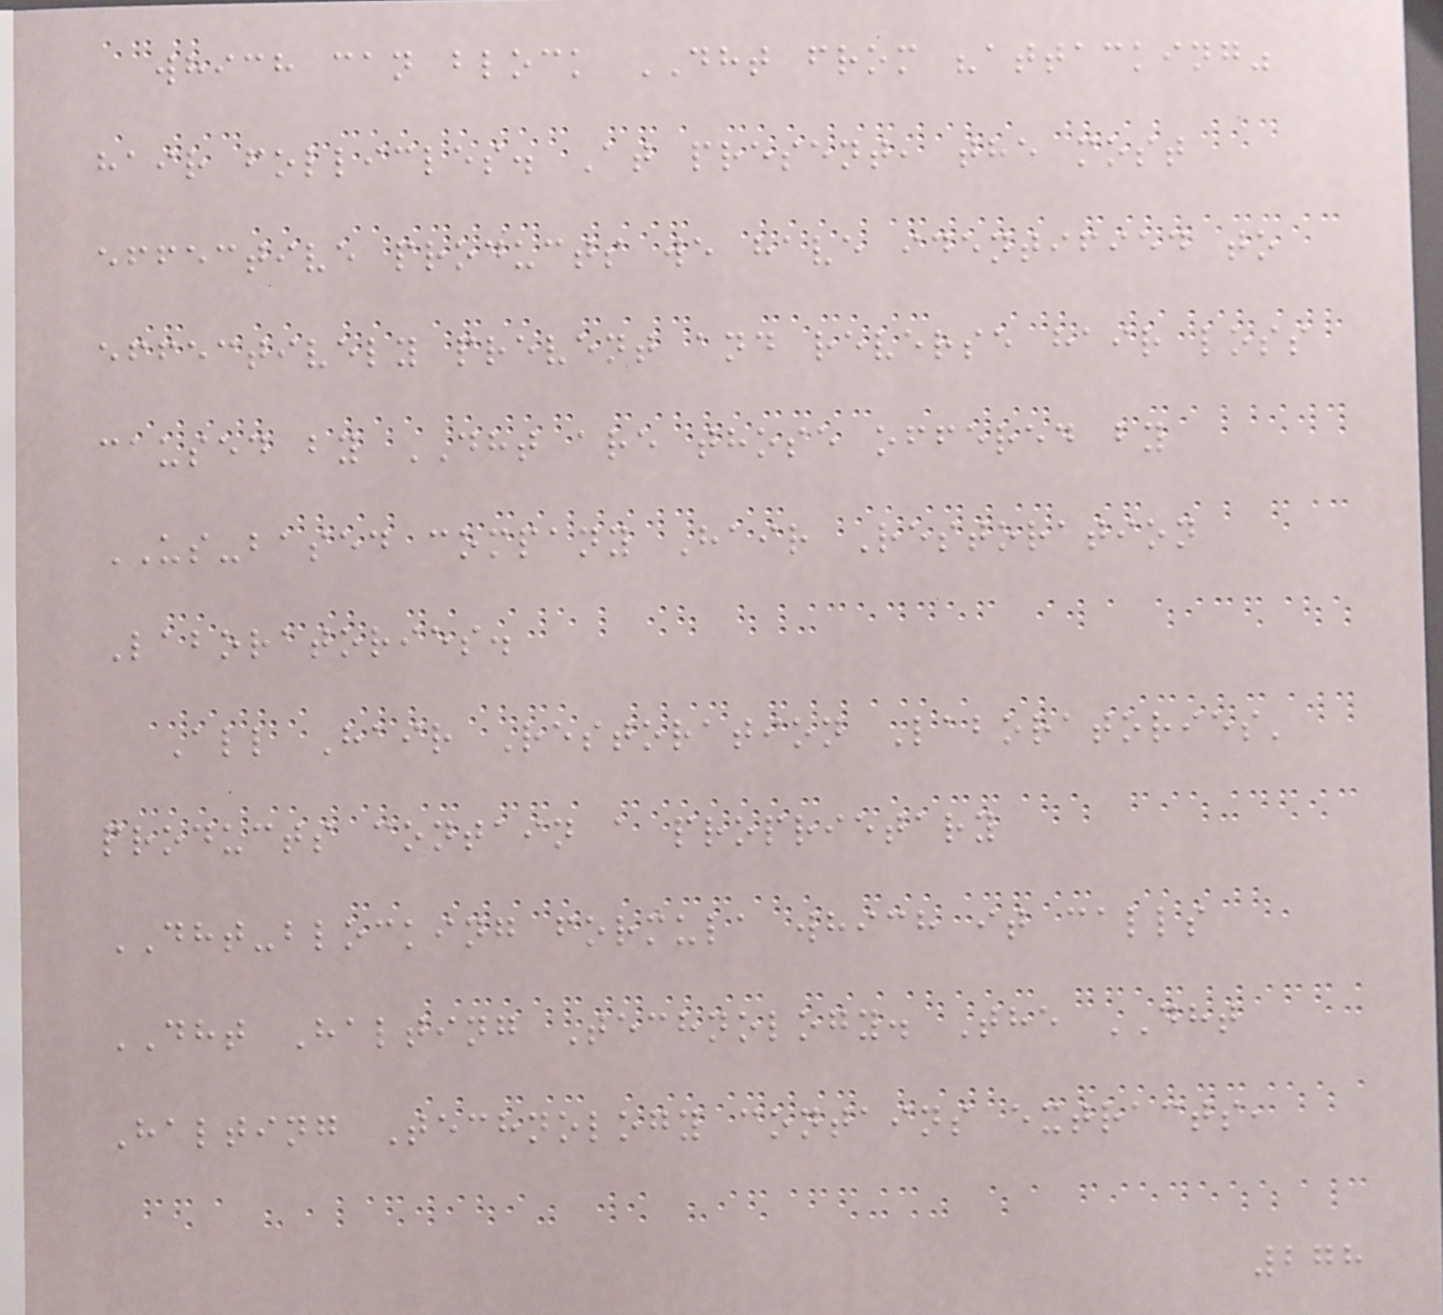which can block DHT from "attacking"
hair follicles. At present, the most
effective products we have identified to
effectively prevent and reverse hair loss
caused by DHT are those offered by
US-based company Hair Restoration
Laboratories.
All Hair Restoration Laboratories'
products contain a proprietary
DHT-blocking formula which it calls
DHT Halting Technology. The DHT
Halting Technology contains extracts,
278
